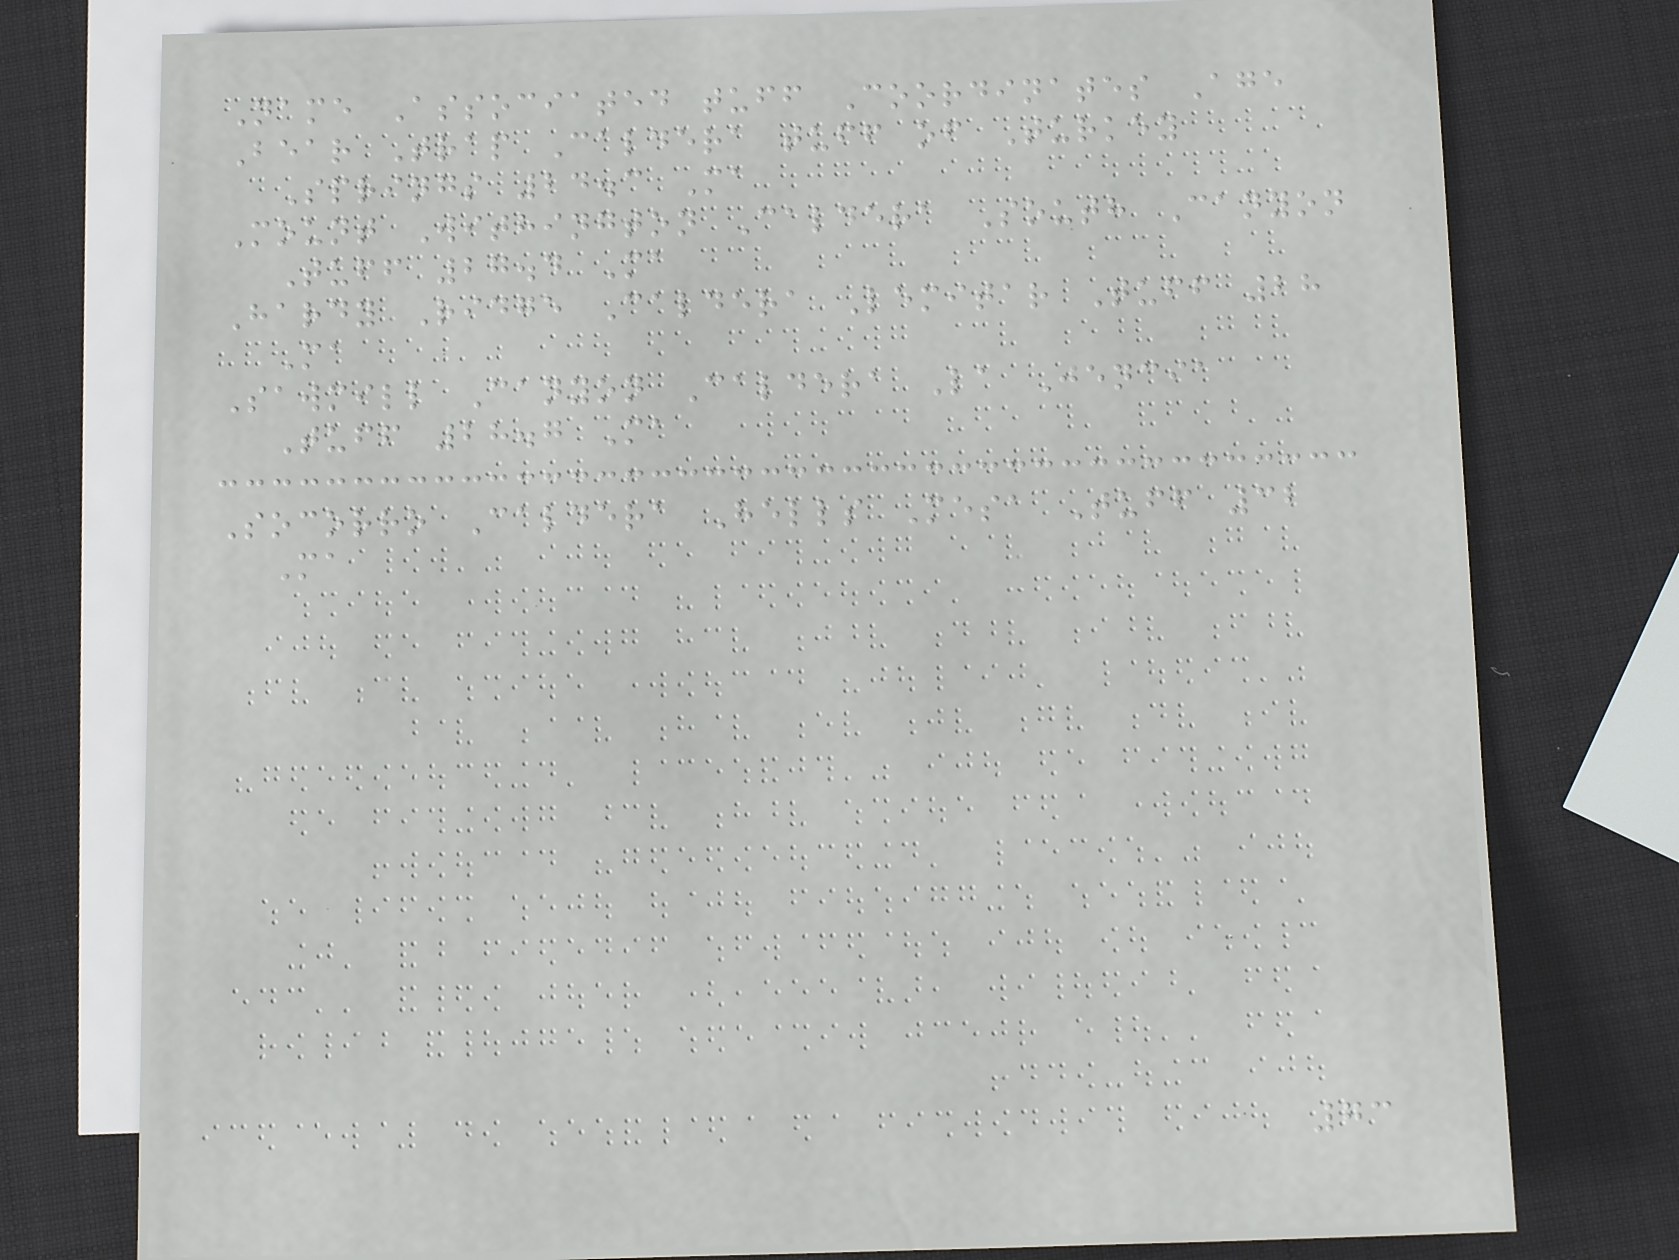Name Associated tuff Coordinates Age
Bear Trap Caldera tuff of Turkey
Springs 24.3 Ma
Mount Withington Caldera South Canyon
Tuff 27.4 Ma
Hardy Ridge Caldera Lemitar Tuff 28
Ma
Sawmill Canyon Caldera La Jencia
Tuff 28.7 Ma
Socorro Caldera Hells Mesa Tuff 32
Ma
73
